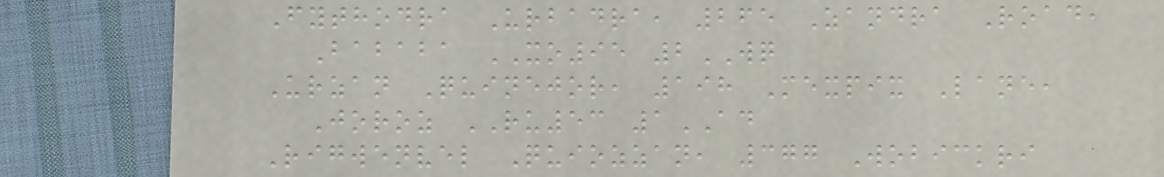Fythodra Urbadra, 265 Zandra Road,
Bababa XO95 2WQ
Urzan Quinejor, 198 Mexpix Lane,
Joroz RU53 1AD
Rigwenvel Quiozzan, 377 Wobickri
